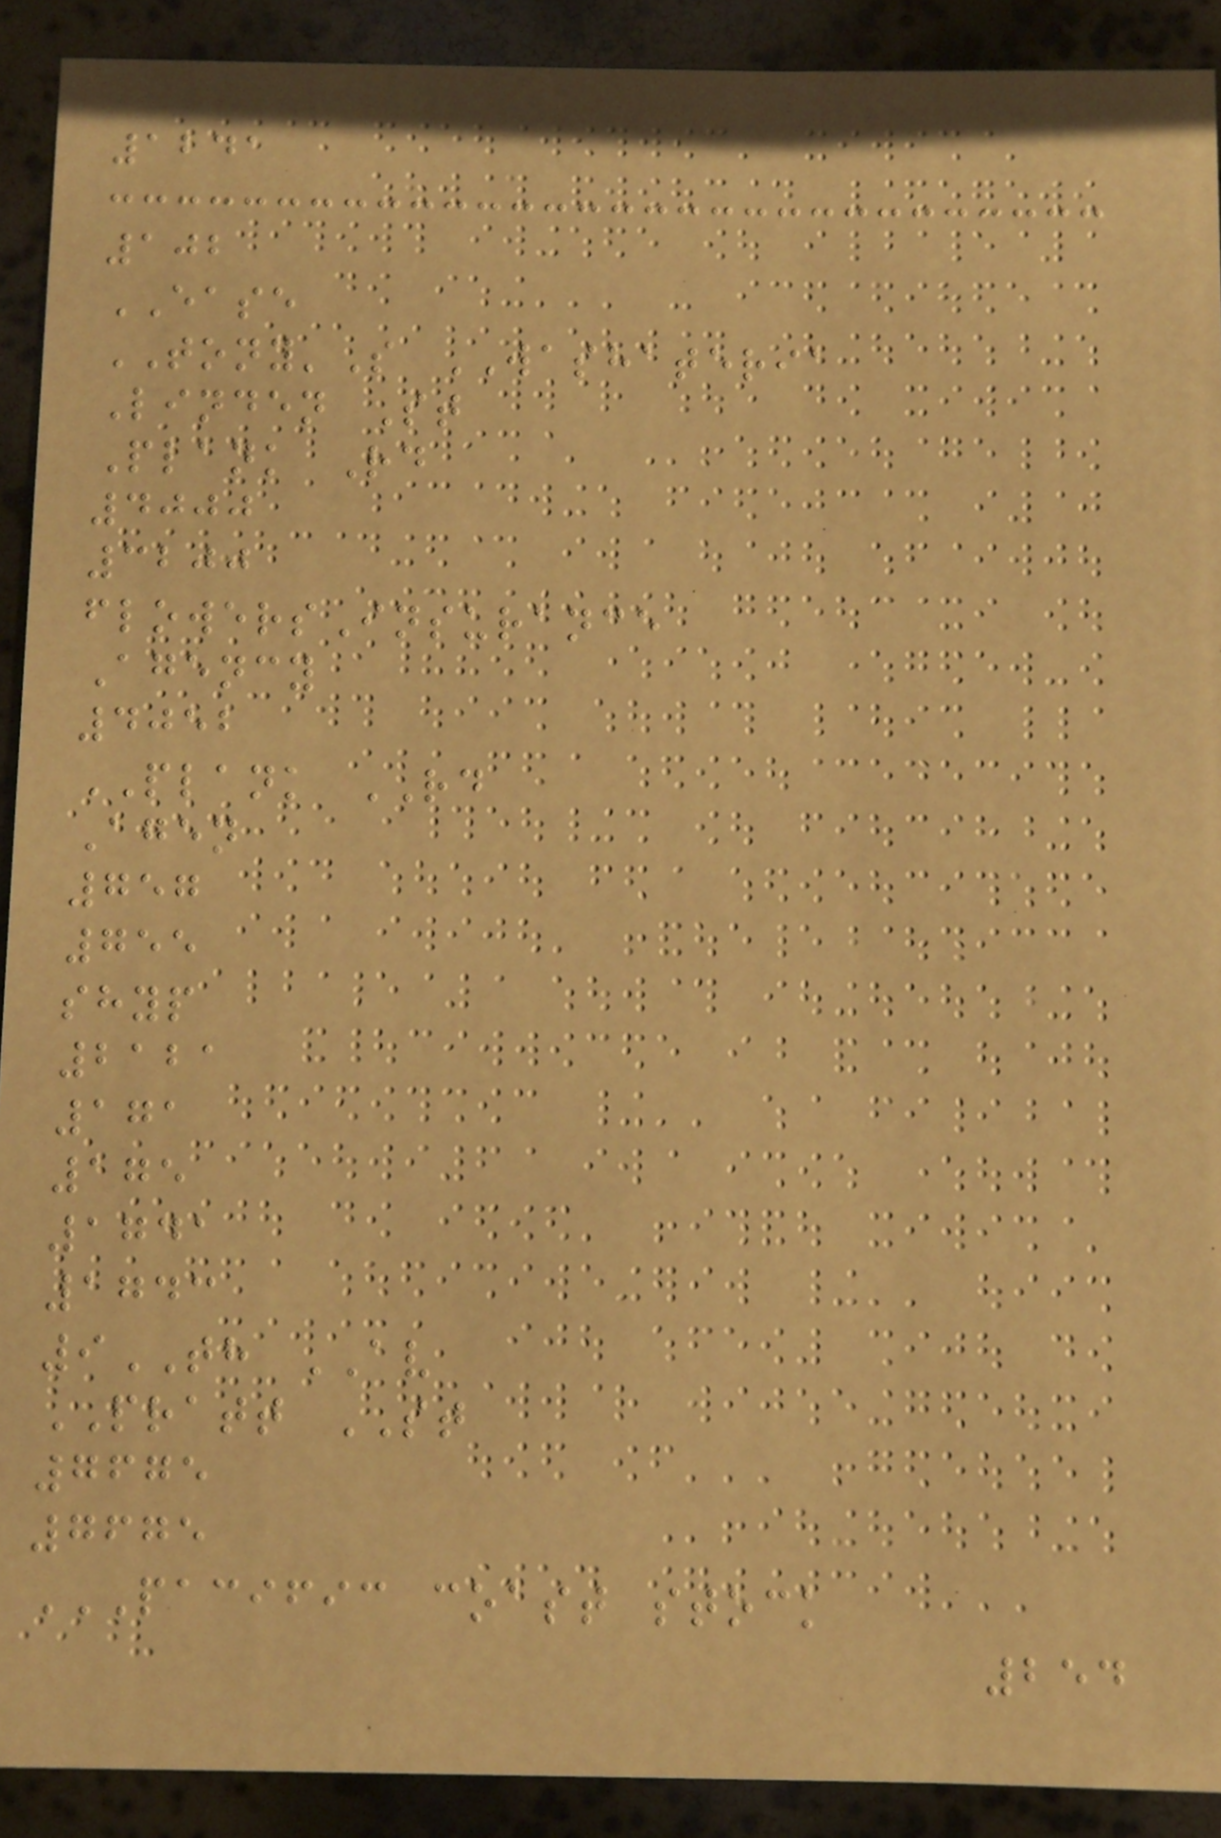1241
102
EASE
TONY'S WASHATERIA
Linden St
Plank Rd
4000
3200
flowersInsurance
Agency
4052
PLANK RD
Agen
757
755
shyp
2121
171
175
1741
1743
9TH AV
PRATT ST
7675
7675
PACIFIC COAST STOCK
254
